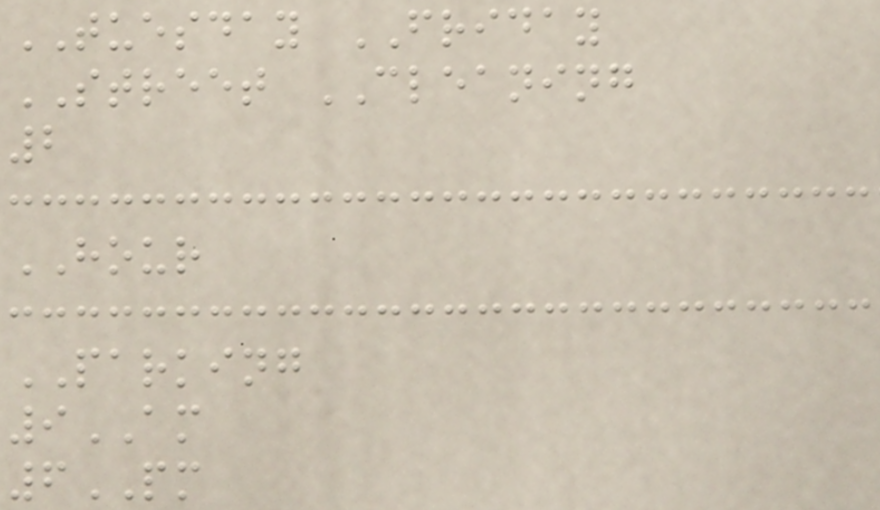TUESDAY FRIDAY
STREET CLEANING
2
HOUR
PARKING
9AM
6PM
